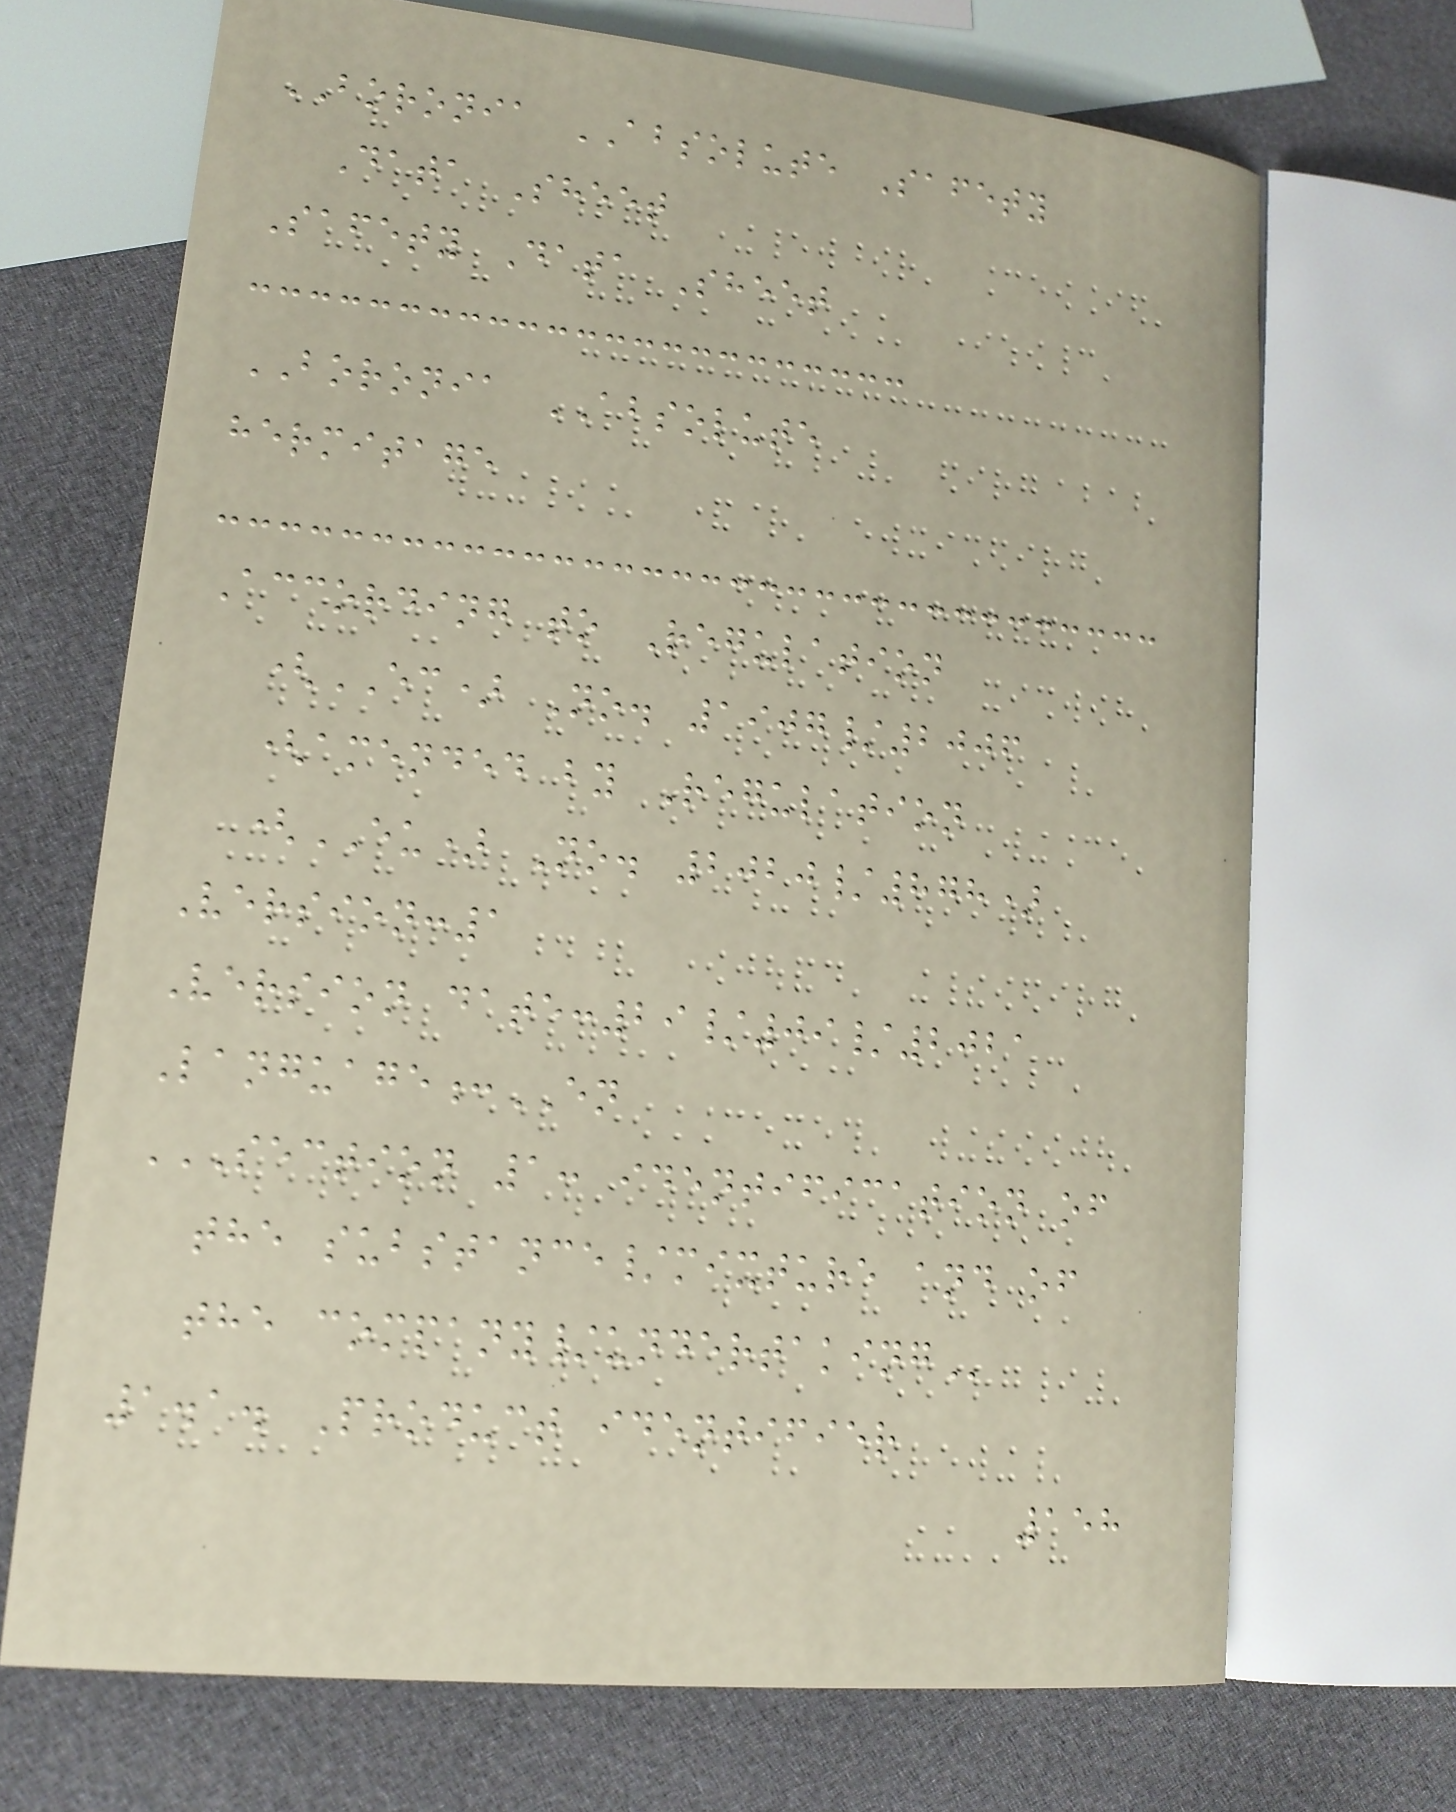BORONIA ABSOLUTE Safety
Data Sheet
Safety Data Sheet
BORONIA ABSOLUTE
hermitage
According to Regulation
(EC) No. 1907/2006
(amended by Regulation
(EU) No. 2020/878)
Version:1
Version date:29/09/2021
Language:EN
SECTION 1: IDENTIFICATION OF
THE SUBSTANCE/MIXTURE AND OF
THE COMPANY/UNDERTAKING
1.1. Product identifier
158
